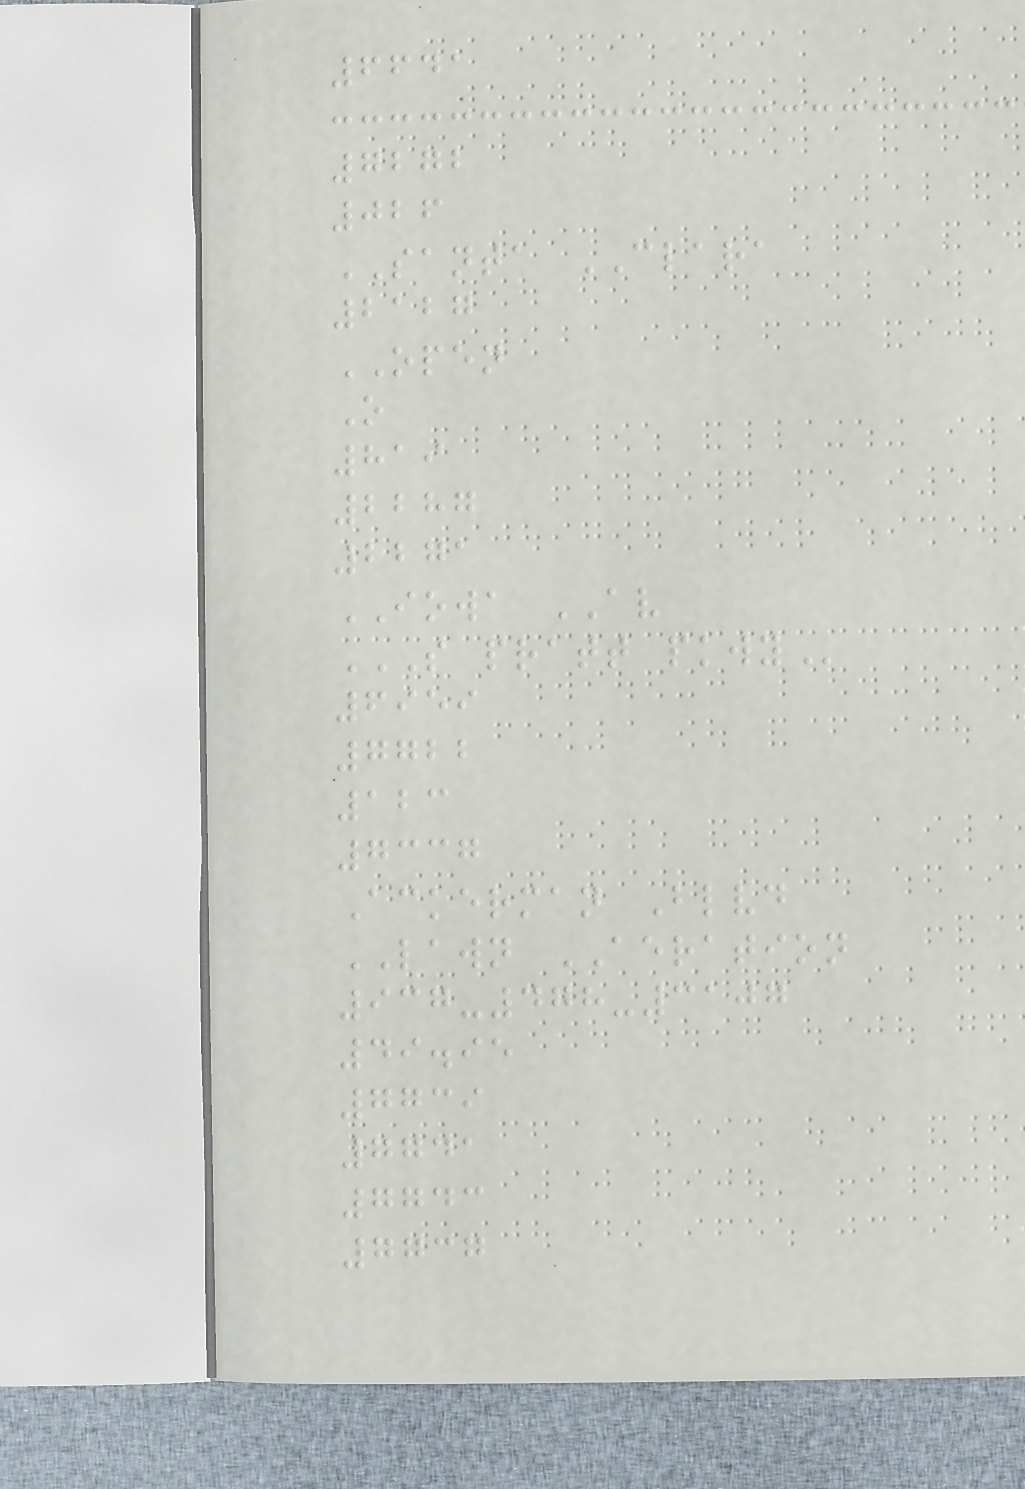6641
7272
026
SANTA CLARA
2127
OPEN
O
819
2287
2271
IOWA AV
S PRATT PKWY
6959
7722
123
7337
Ackerman Blvd
LAWN AERATION
937-478-3107
49.95
7739
7741
7743
7737
